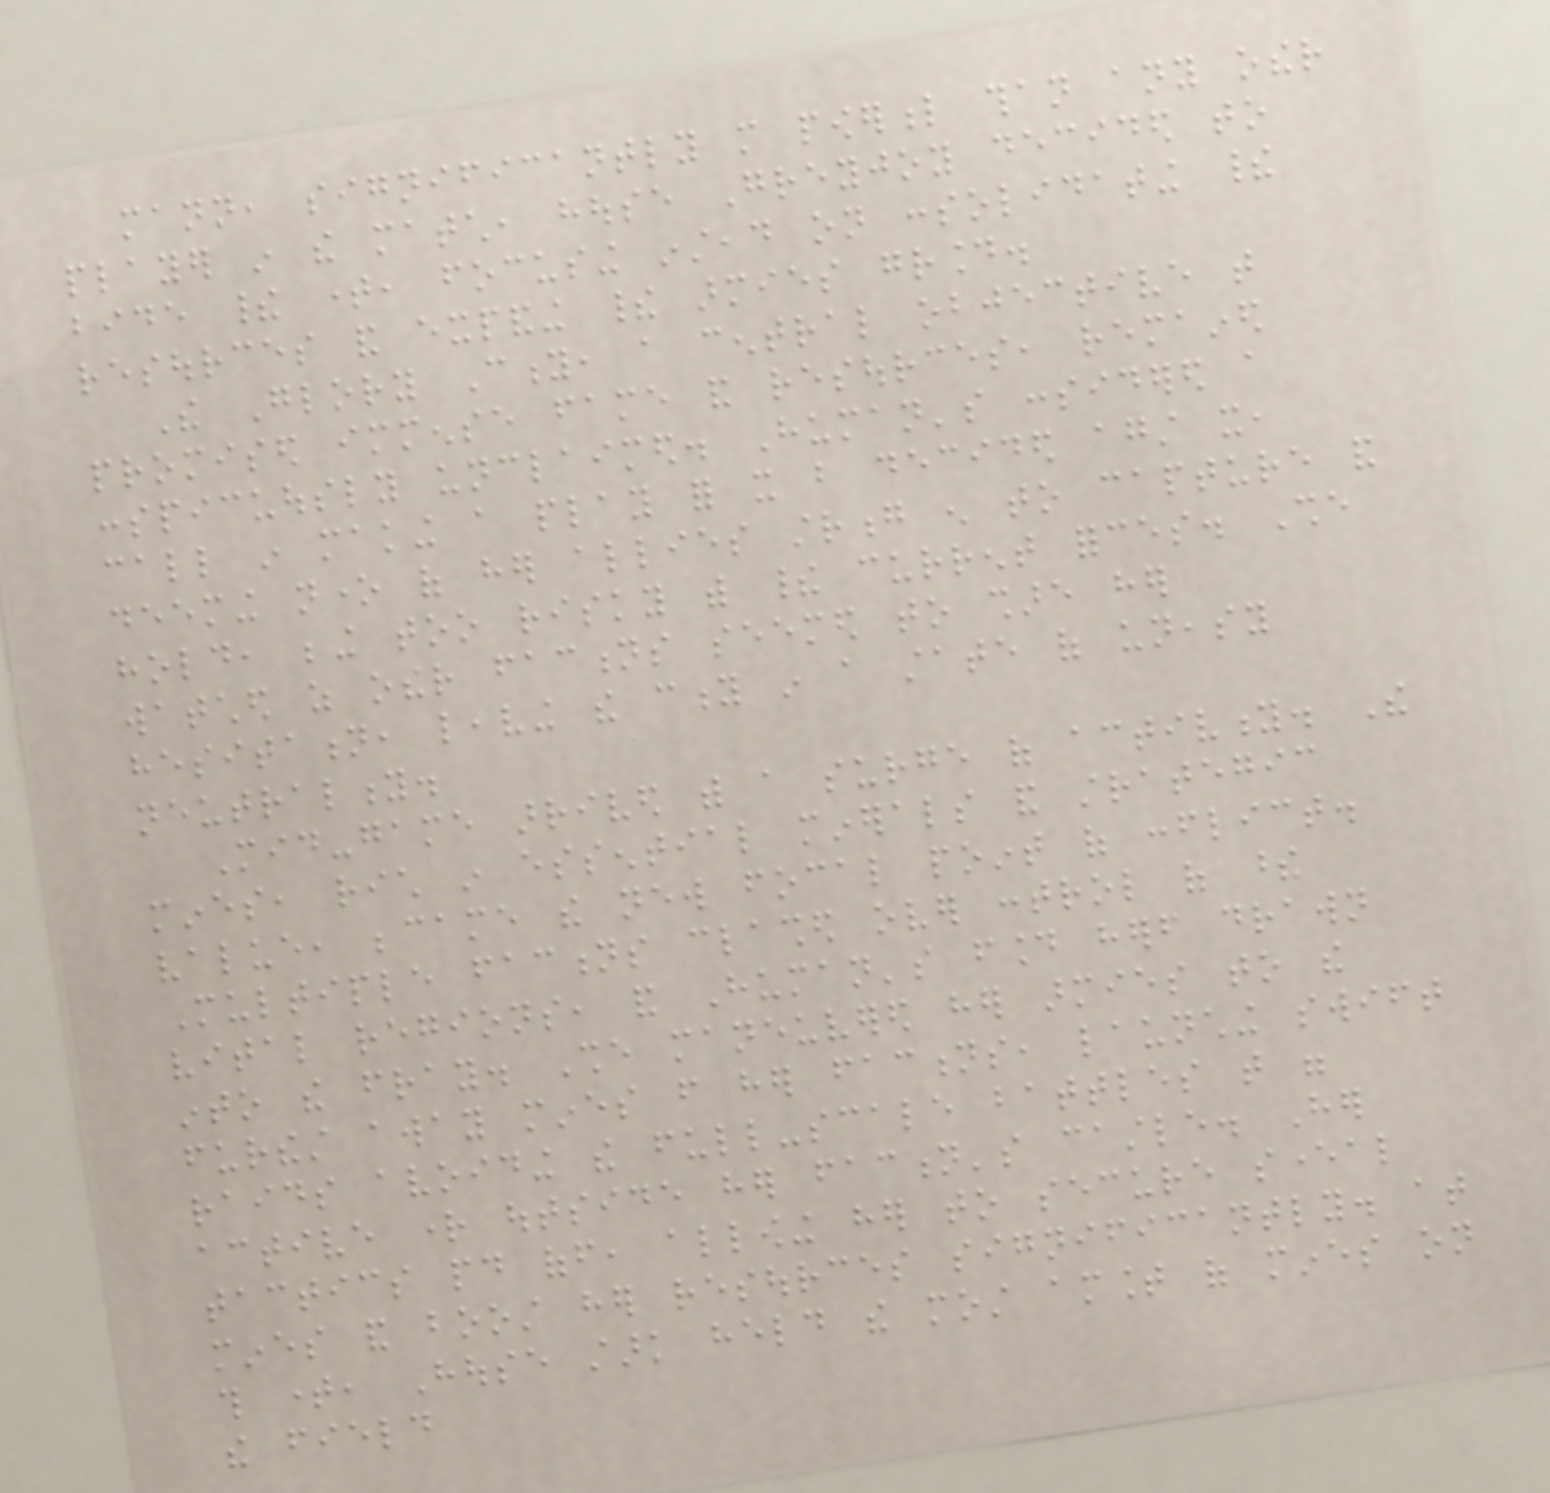mann, significantly more powerful than any other
player in the match, house Greyjoy decided to
bide their time, focusing instead on consolidating their
resources and expanding their armies ground.
The Glory City, a central objective that
promised immense fame and resources, remained
conspicuously unclaimed. Human's considered a
call in making a play for it but decided against it,
deeming none of her allies strong enough to capture and
hold, being too risky with their current forces. She
watched as other factions seemed to share her
hesitation, leaving the city in a state of uneasy
neutrality.
Mid-game arrived with a surge of activity. The
mines, rich in essential minerals and strategic
value, became the new focal point of conflict.
Multiple factions clashed over control of these
vital regions, and Human's found herself drawn
into the fray. She maneuvered her armies to the
furthest away mines from her factions, launching swift
raids avoiding the full-scale battles that were
active right outside her faction's castle. Her
tactics paid off, allowing her to secure several
mines and boost her resources significantly. at
this time, House stark held the most amount of mines on
the field
